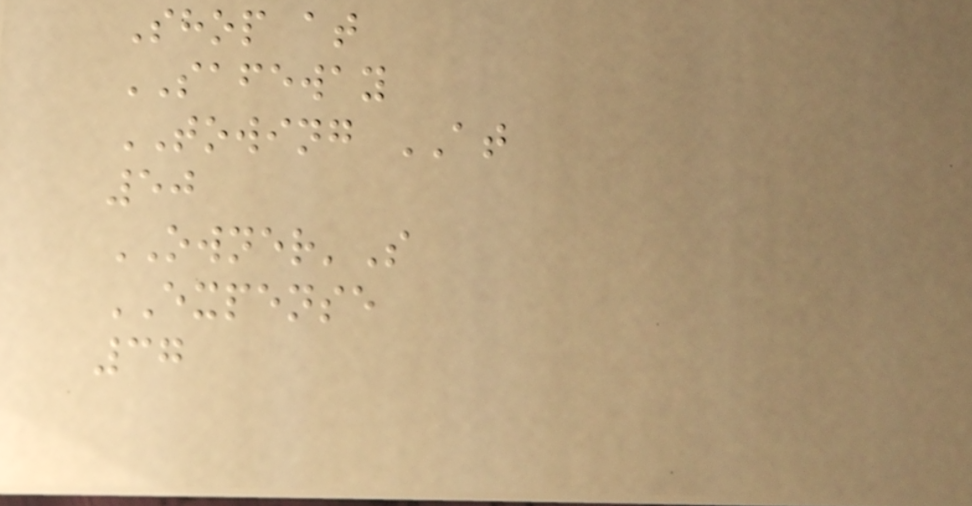Shop at
SAFEWAY
TOWING AT
50
OWNER'S
EXPENSE
37
